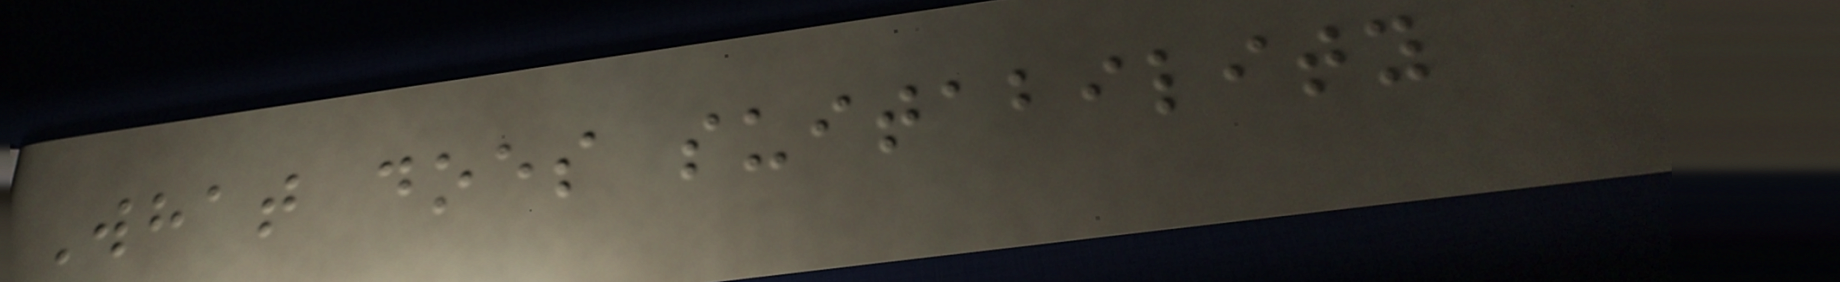What does suitability
